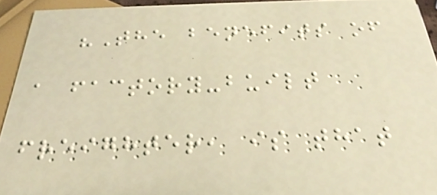"The benefits of
a factory-built
freighter, is that
